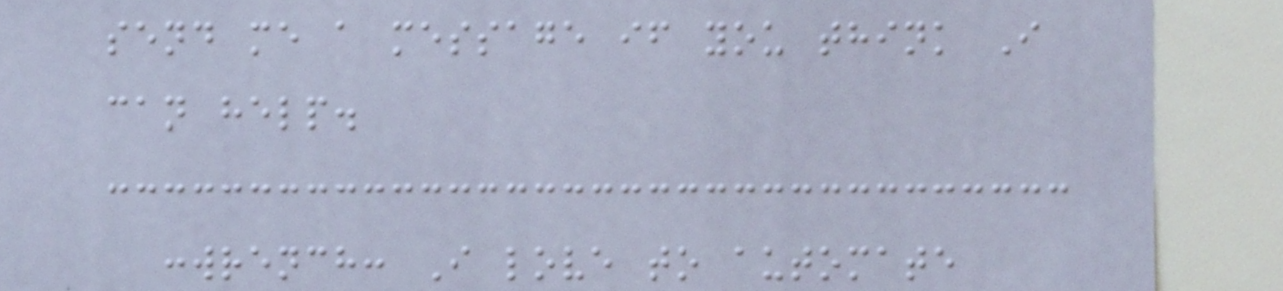send me a message if you think I
can help.
:wrench: I love to automate
